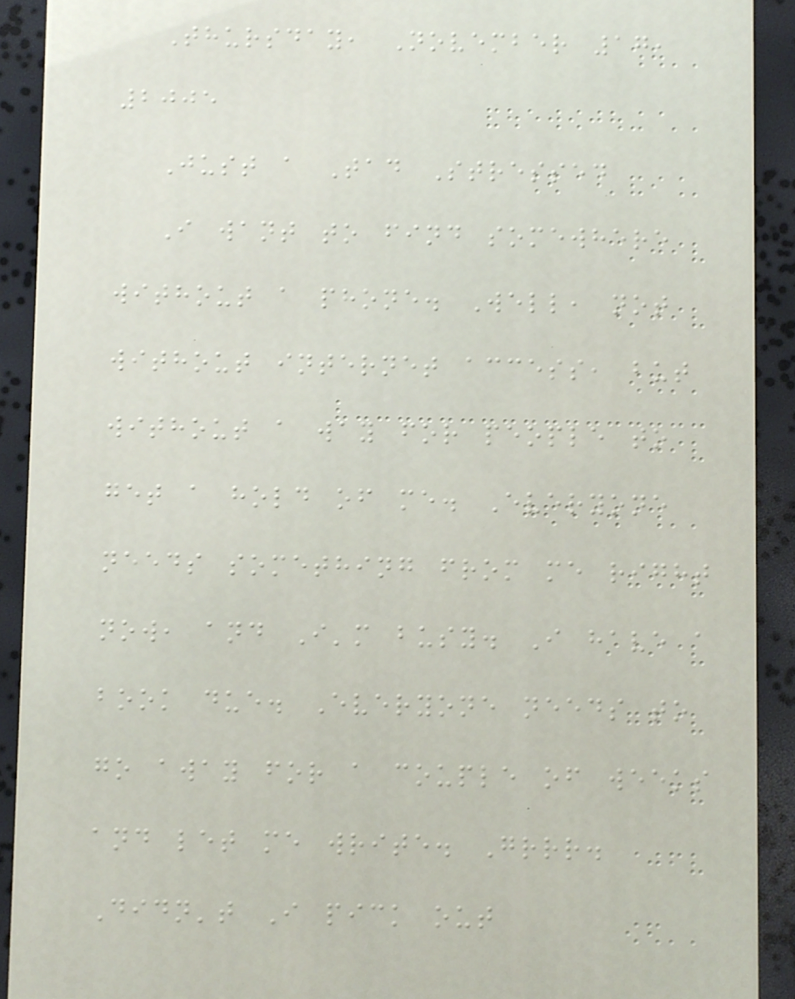Thursday, November 17,
2005
Just a Tad Stressed
I want to find somewhere
without a phone. Well, not
without internet access, but
without a way for people to
get a hold of me. Everyone
needs something from me right
now, and I'm busy. I have a
book due. Everyone needs to
go away for a couple of weeks
and let me write. Grrr.
Didn't I pick out
